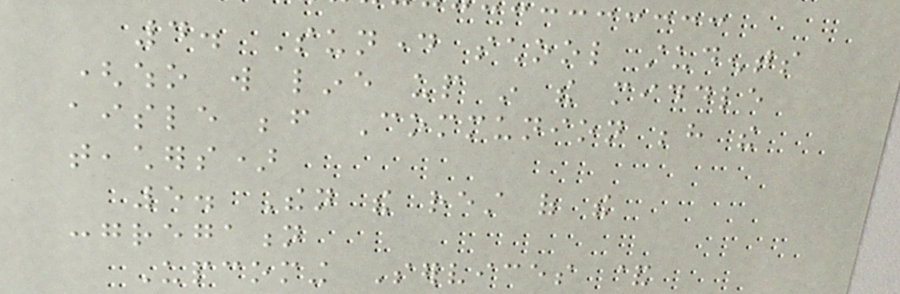4. Sunday school students
(who will line up in the middle
aisle before Communion behind the
teachers)
5. Then the rest of the
congregation
Upcoming Services &
